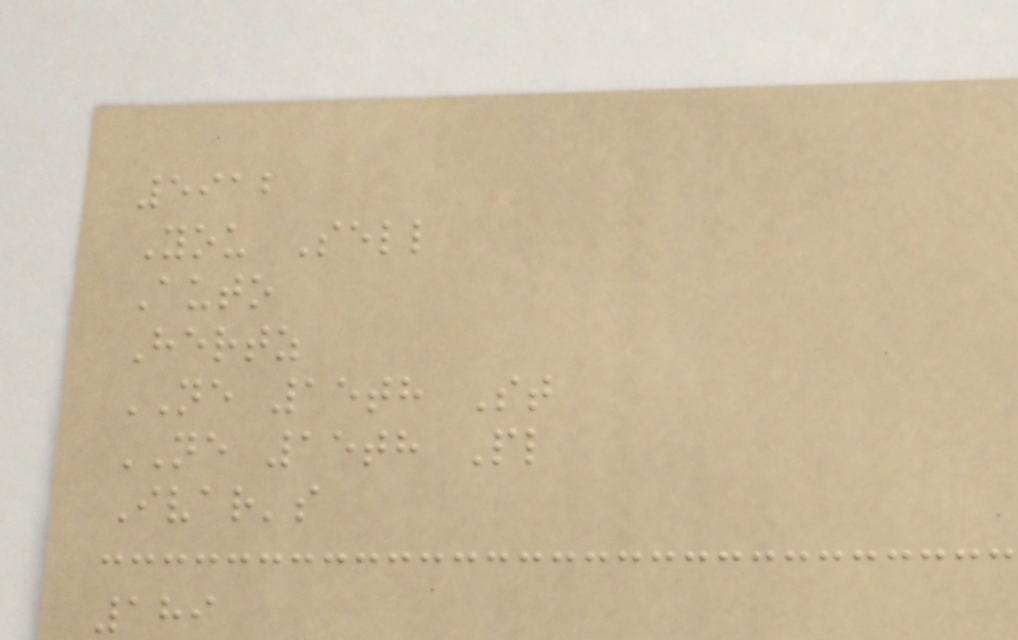5912
You Sell
Auto
Hertz
NE 15th St
NE 15th Pl
Ivar's
189
